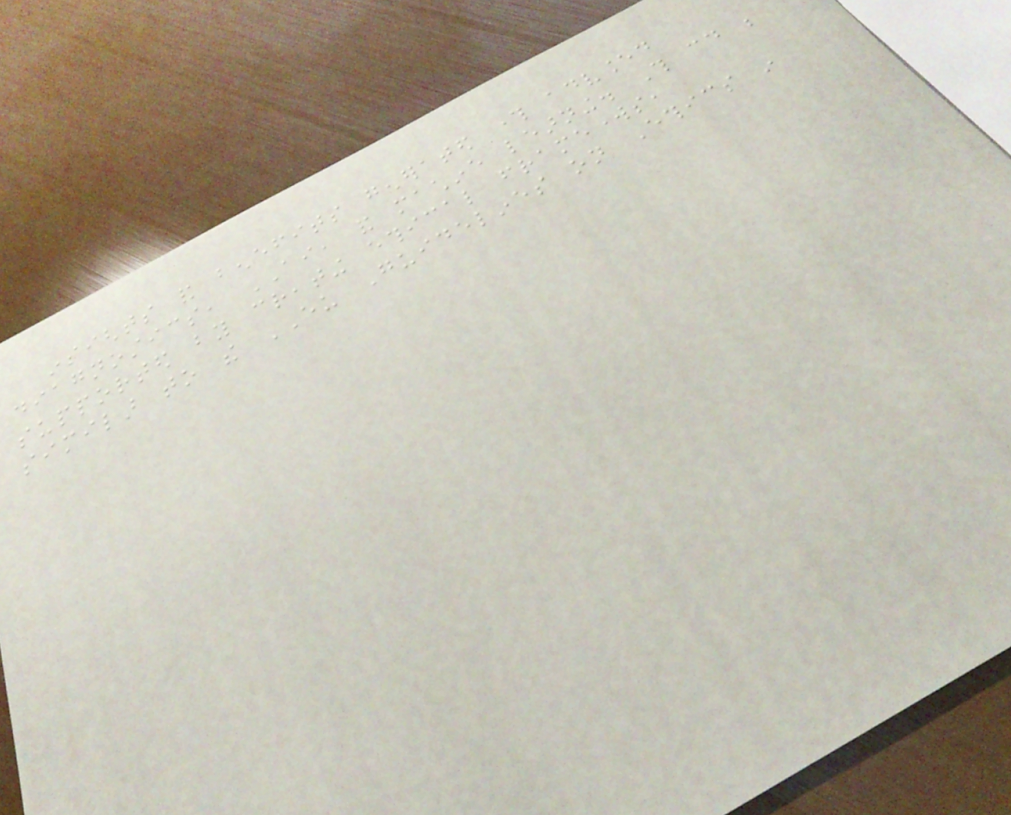insights and benefits generated through advanced
diagnostics, AI, and machine learning. This could be
supported by creating ethical frameworks,
similar to the EU Guidelines on Ethics in
